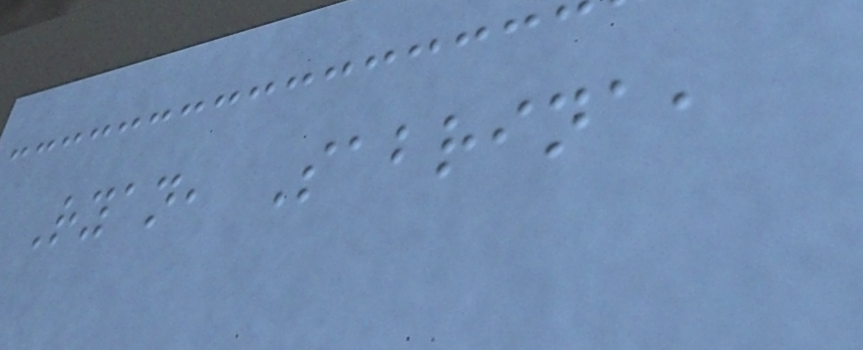Ryan, Sabrina,
